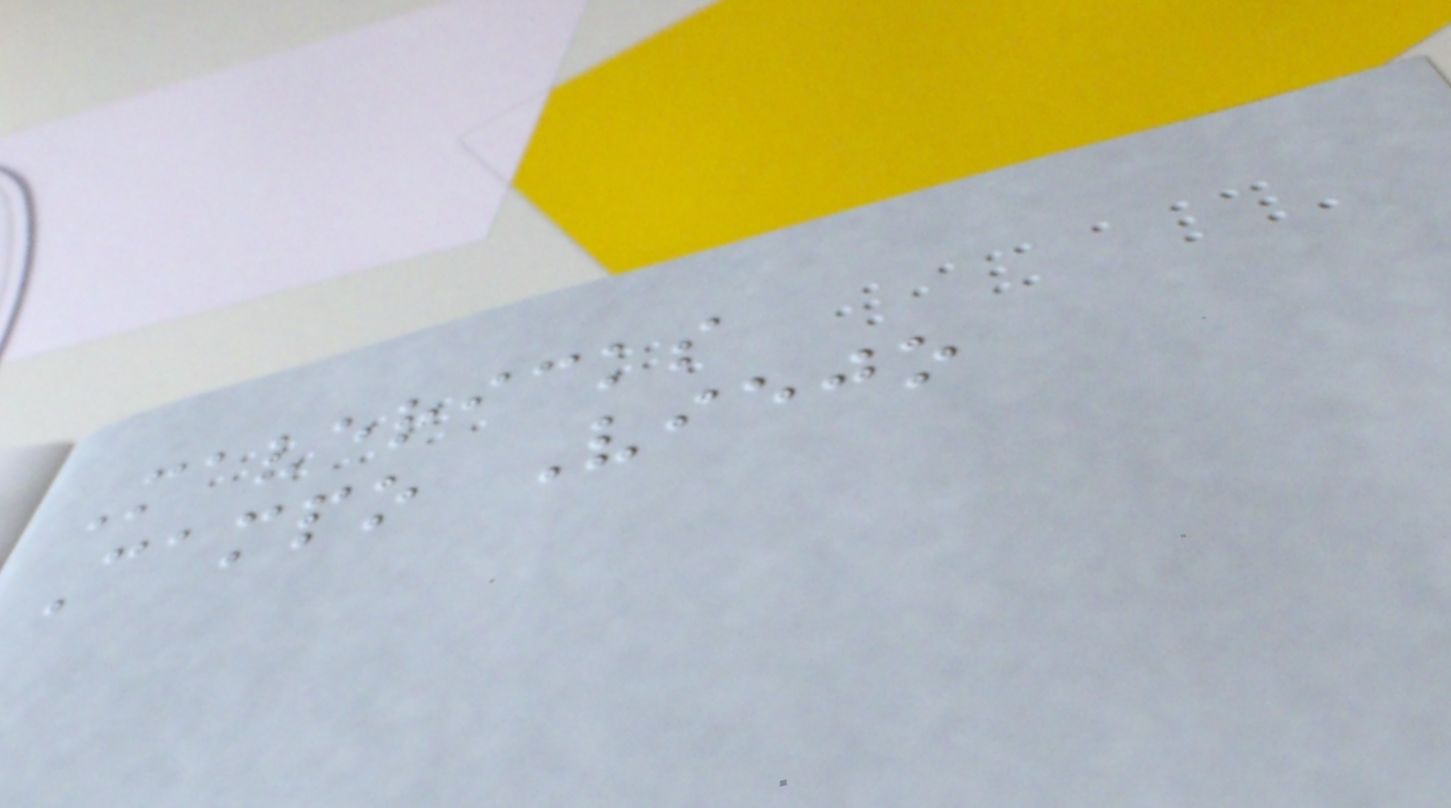Mavericks
Campo Viejo
